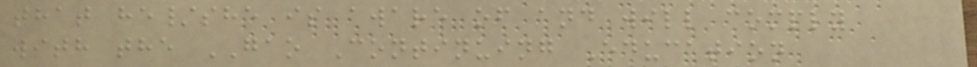that he/she is aware of and will comply
with the GAO Continuing Education
